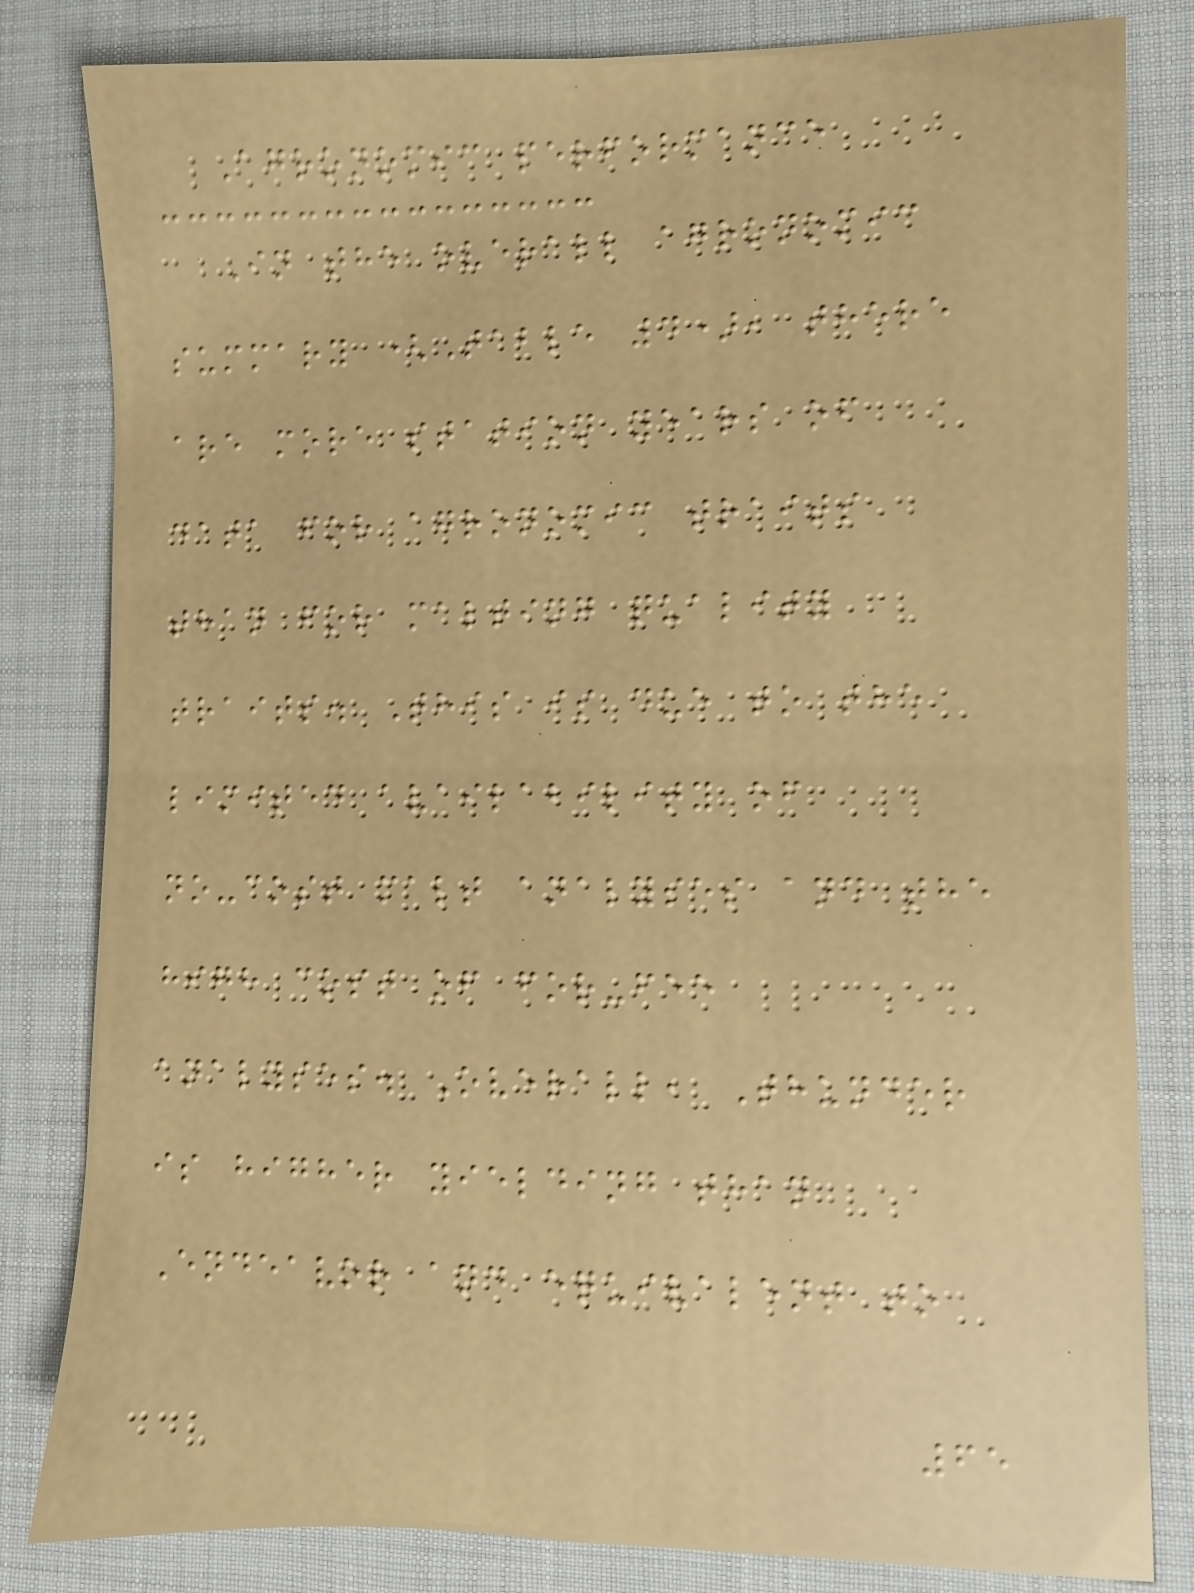Agronomic performance
In the overall agronomic
summary (Table 4), there
are more station years of
data for agronomic traits
than for malting quality
traits. This is due to the
limited availability of
no-cost malt analyses and the
high cost of for-fee
analyses. Overall, Thunder
is higher yielding than
Endeavor and equivalent to
65
